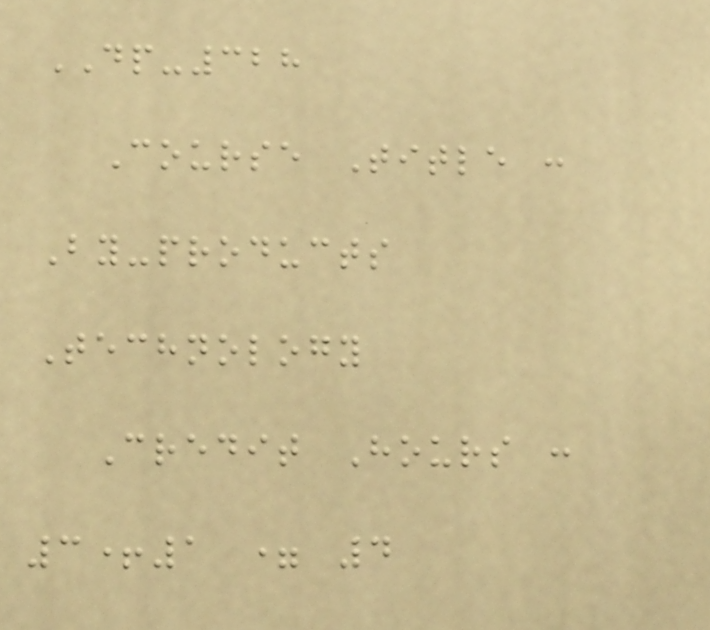DP-328
Course Title :
By-products
Technology
Credit Hours :
3+1 = 4
